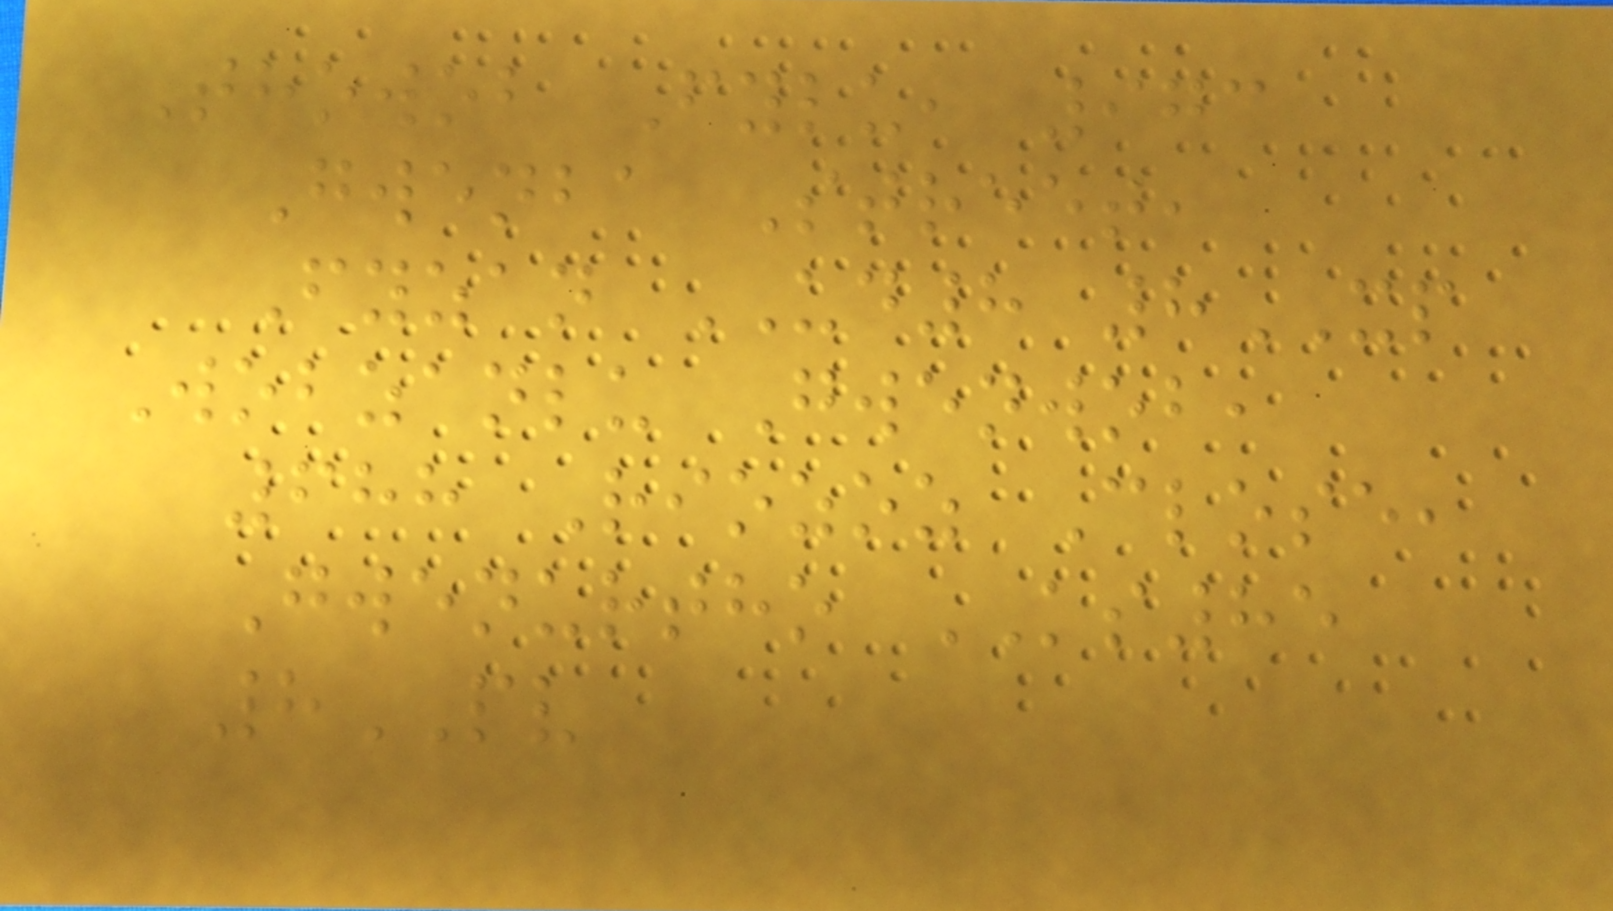Thowob Fylu, 973
Gwenba Street,
Fyzan UD8 8XP
Wobzanlu Gwenwob,
688 Riozoz Close,
Gwenurtho KS85
8PV
